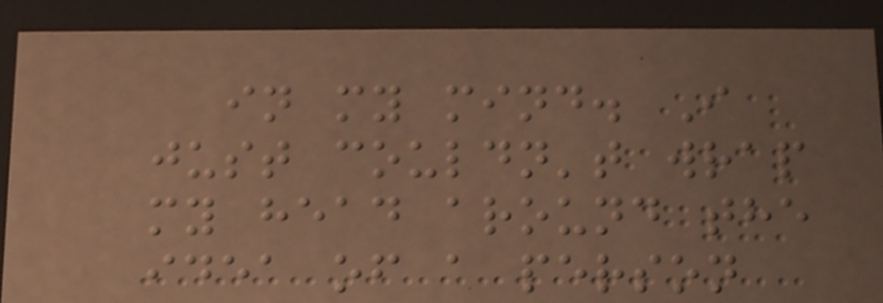in my mind. I
just couldn't wrap
my head around the
idea of a person
